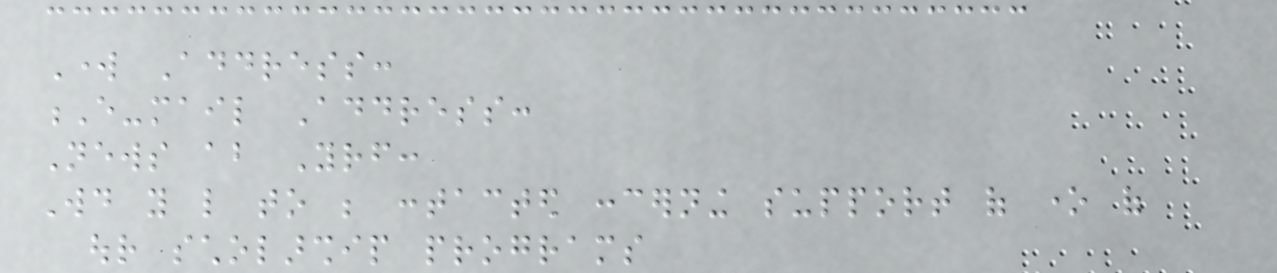Work Address:
E-mail Address:
News about Yourself:
Would you like to be contacted concerning support of one of
our scholarship programs
